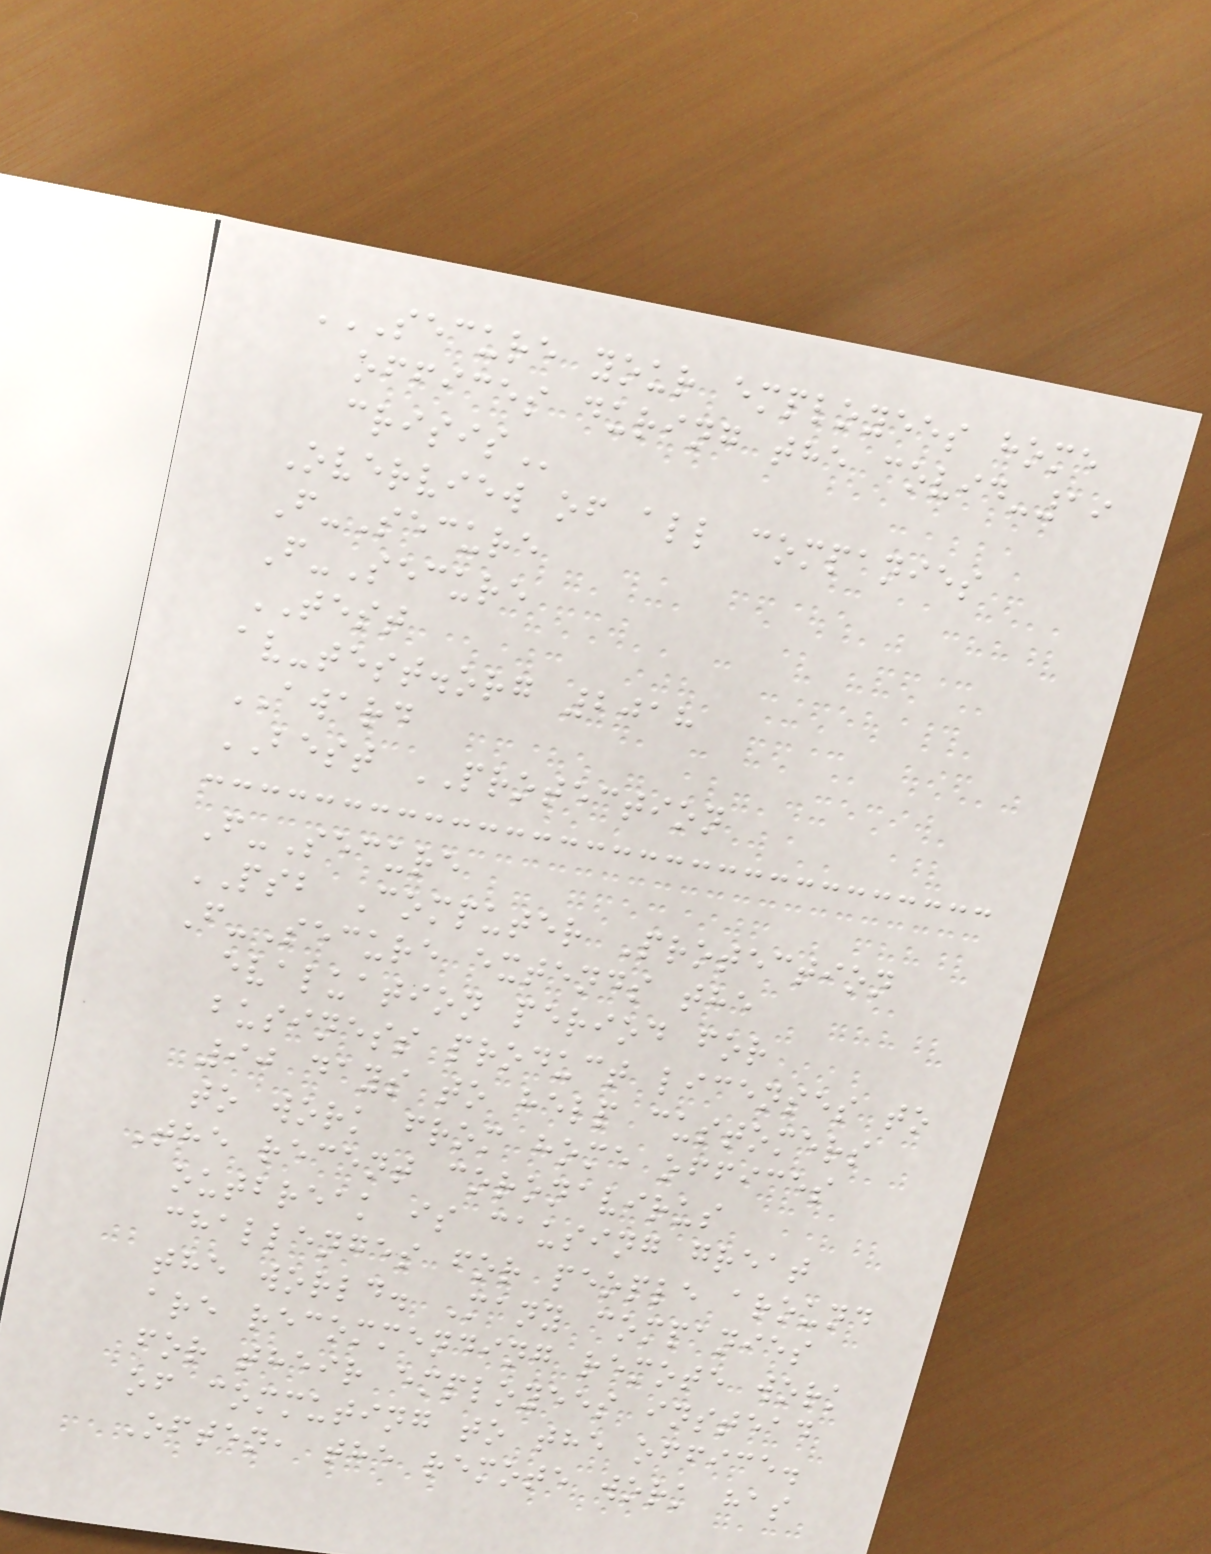SECURE YOUR EMPLOYEES HOME
OFFICES DURING THE COVID-19
CRISIS
Overview of all companies
F-Secure
F-Secure
TEST
av-test.org 2018
AWARD
BEST PROTECTION
F-Secure
PSB Computer Protection
F-Secure extends the
evaluation period for
business product licenses to
90 days to help customers
to work from home offices
The recent coronavirus
outbreak is causing great
challenges for people around
the world. Many companies
are recommending remote work
for their employees instead
of commuting to the office.
Often, the remote work has
